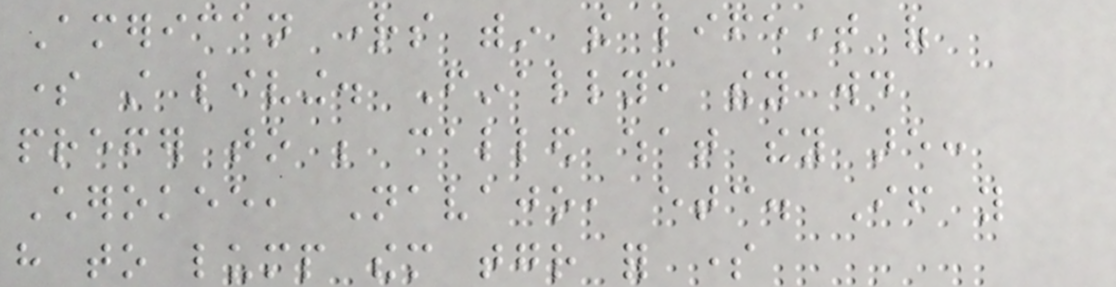American rights within the lifetime of
some still living. Finally, they would
prefer to be called what they are:
Cherokee, Navajo, etc. If you
have to lump them together for some
